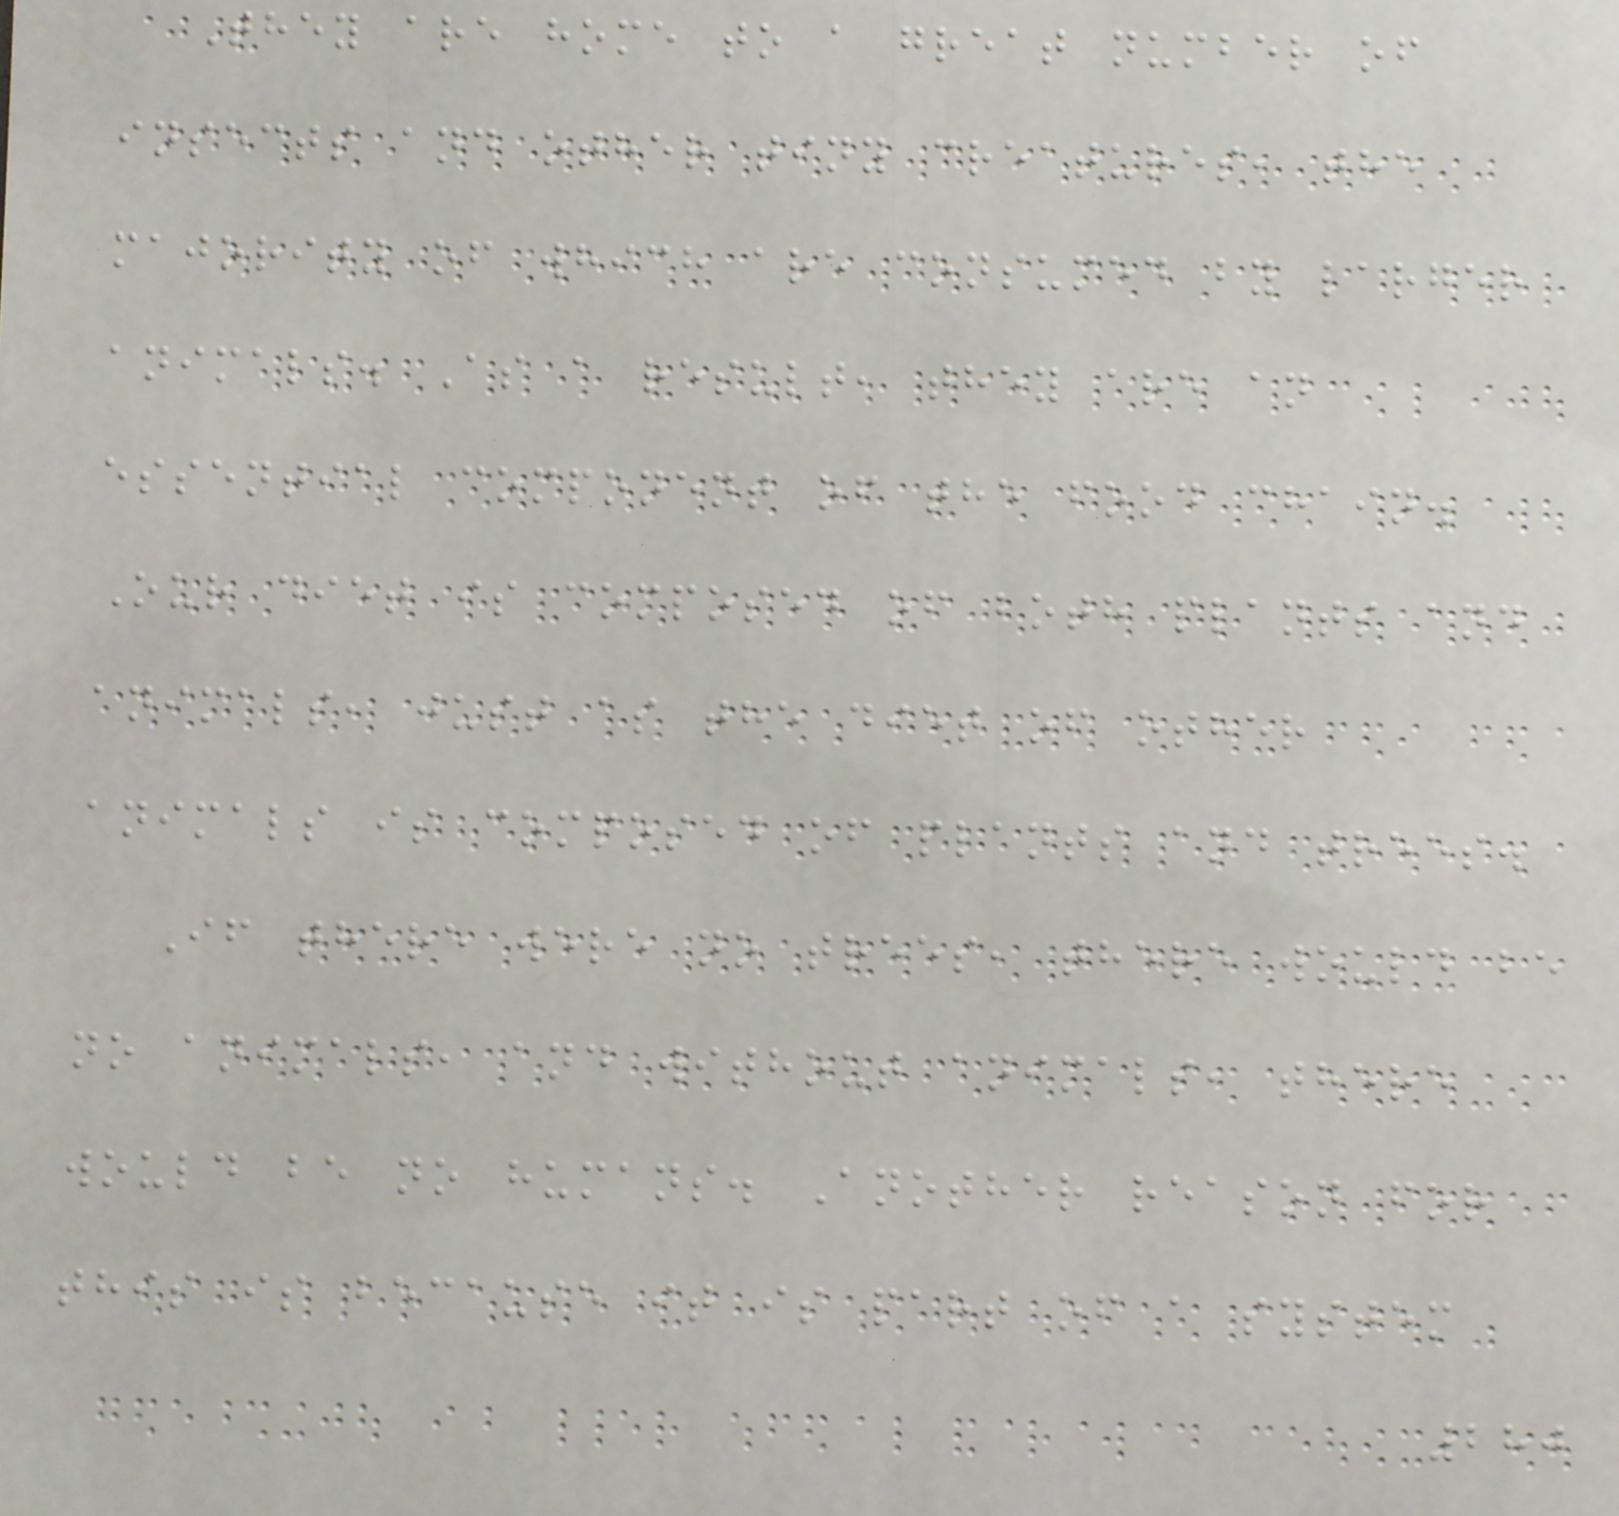They are home to a great number of
insects and other tiny creatures, the
majority of which are consumed by larger
animals. As a result, they are an
essential component of the food chain.
Our diet is composed of both plants and
animals, just as the diet of other
animals is composed of plants and trees.
If there were no trees, there would be
no animals, and without animals, there
would be no humans. Another reason for
this is because it is part of a system
280
